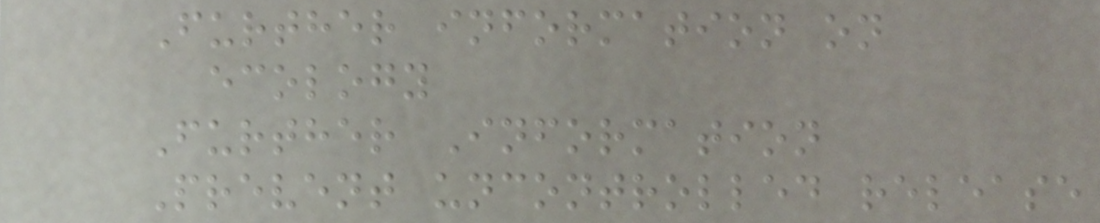Further information on
ecology
Further Information
Prevent uncontrolled release
